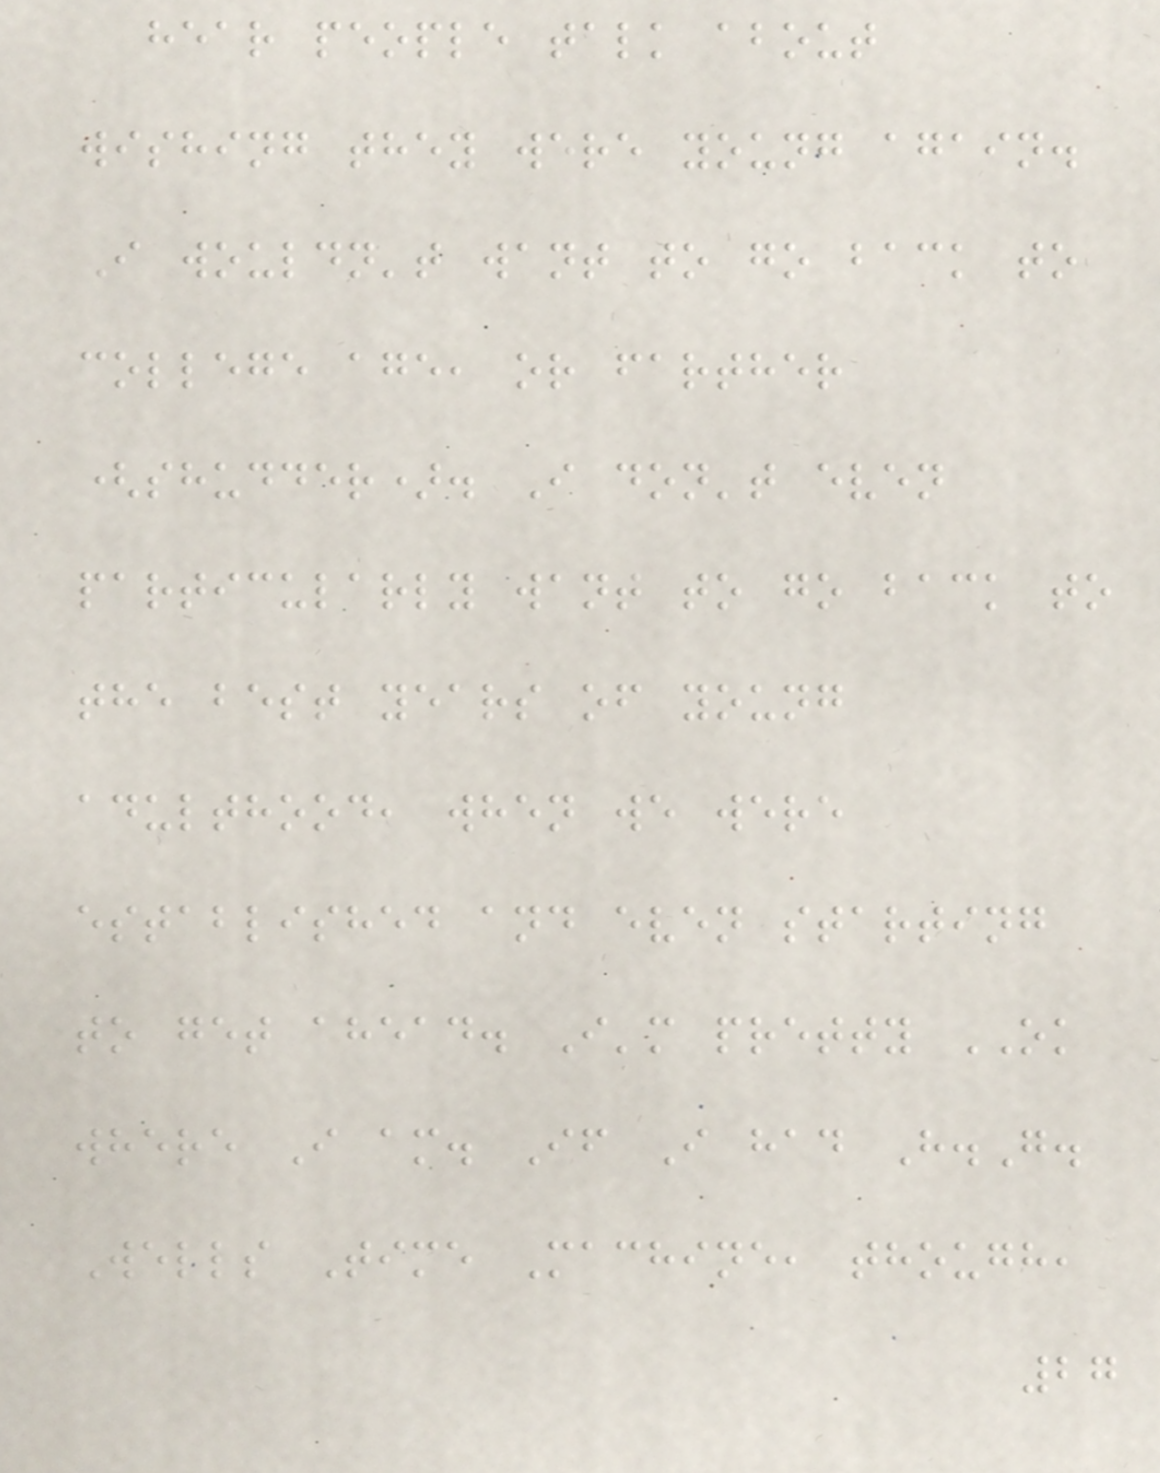hear people talk about
wishing they were young again.
I wouldn't want to go back to
college age, or farther
(shudder). I don't even
particularly want to go back to
the best years of young
adulthood, when we were
established and even starting
to get ahead. I'm pretty OK
where I am. If I had H.G.
Wells Time Machine, though,
27
